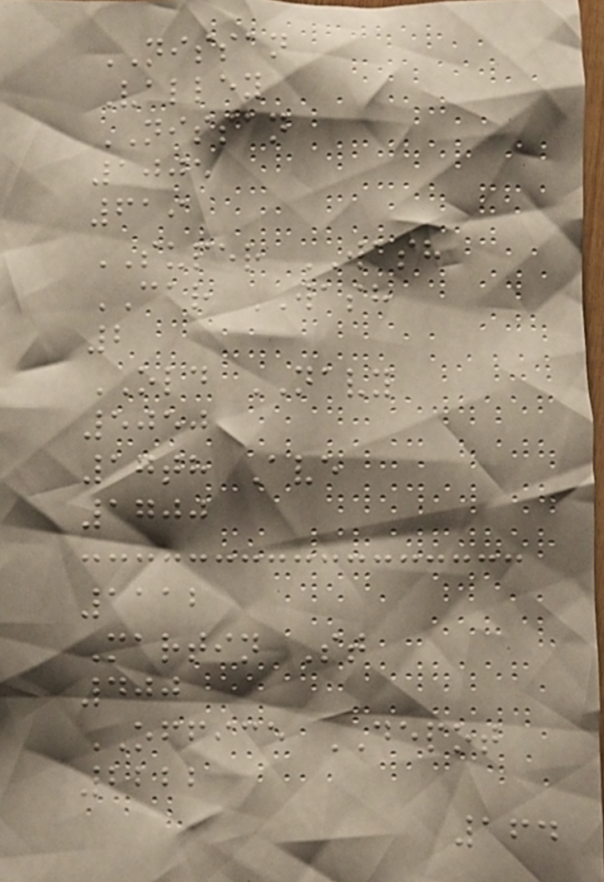NISSAN
Valley
NISSAN
1005
619
SUPER WASH
CAR WASH
2
OLD NAVY
5050
17th Ave
1700
1112
Martin St
400
OFFICE DEPOT
2222
164
